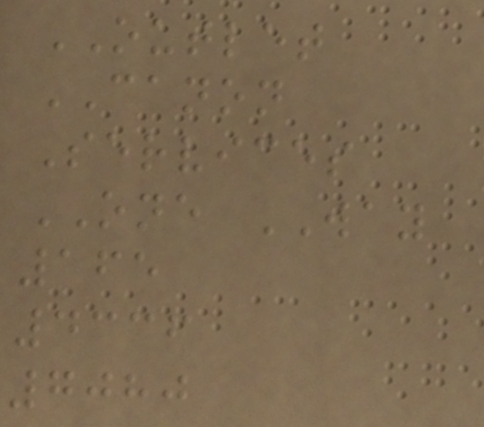OUTLET
CANON
Services
ONE WAY
165
4336
7080
